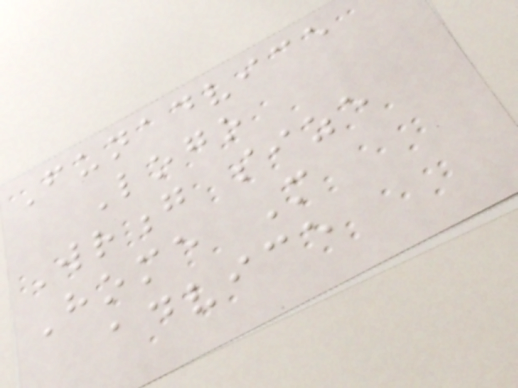Funadvice
Logo
Wrong size
Home More
advice
